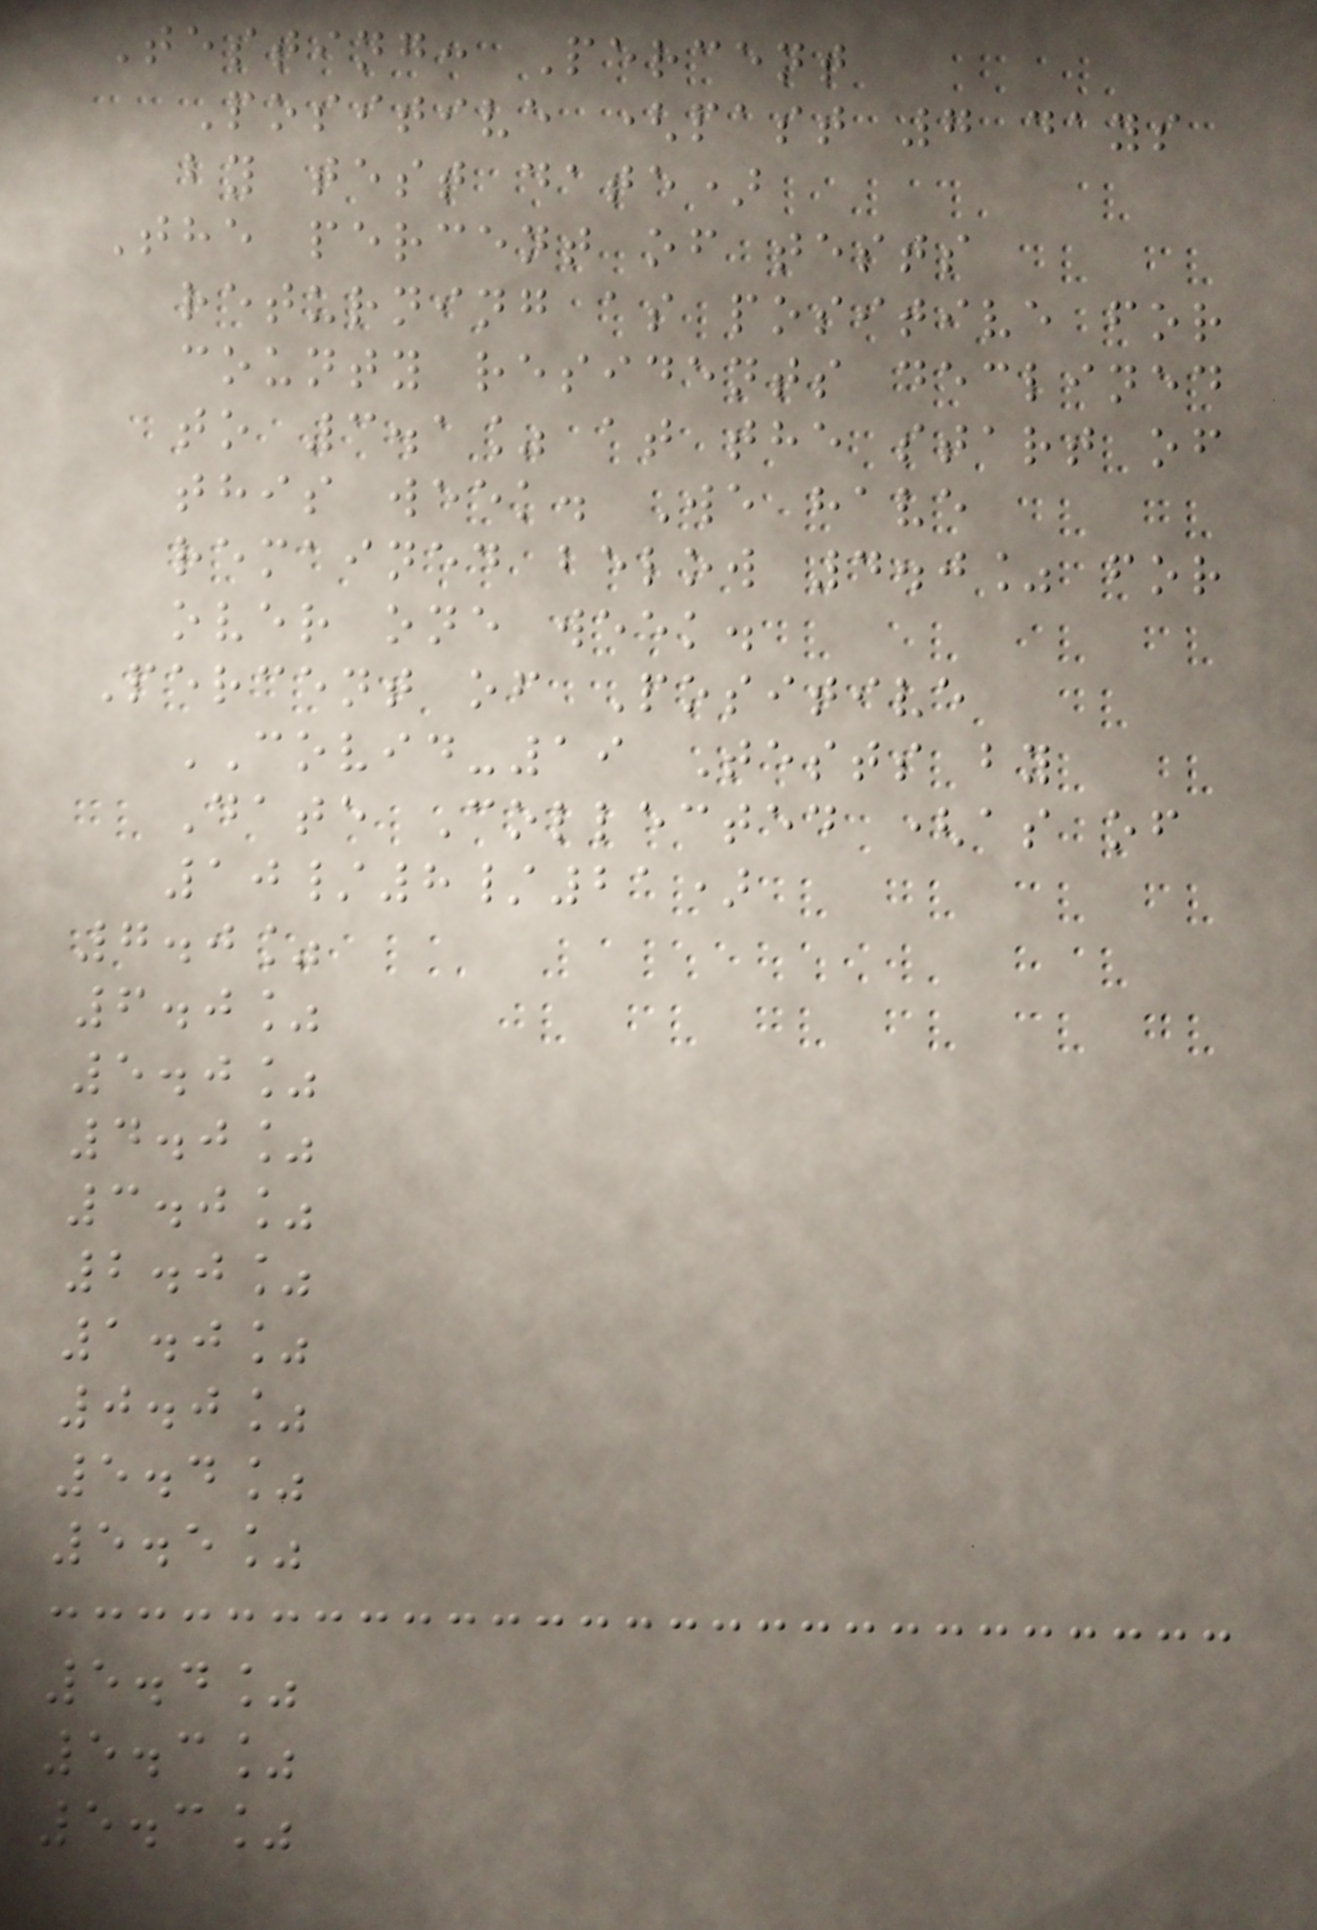Testing: Percent
Positive (past 7 days
by test date)
The percent of tests
returning as positive for
county residents declined
to 3.1% at the start of
this week. We have
remained below 4.0% for
over one week.
Percent of Positive
COVID-19 Tests by
Date Collected (as of
10/8/21)
7.0%
6.0%
5.0%
4.0%
3.0%
2.0%
1.0%
0.0%
5.4%
5.5%
5.4%
5.3%
5.3%
